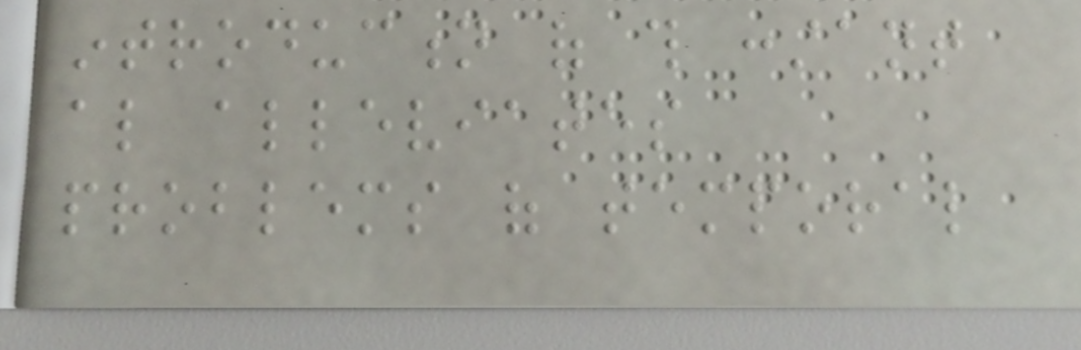introduction of this constant
also alleviates
problems of temporal
